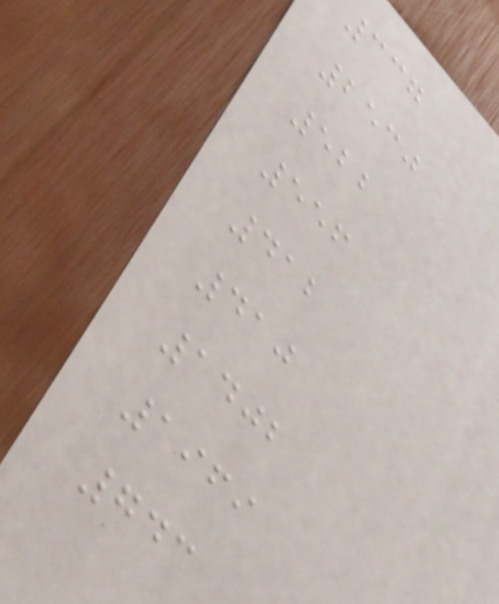337
2530
522
556
412
410
1402
1969
743
